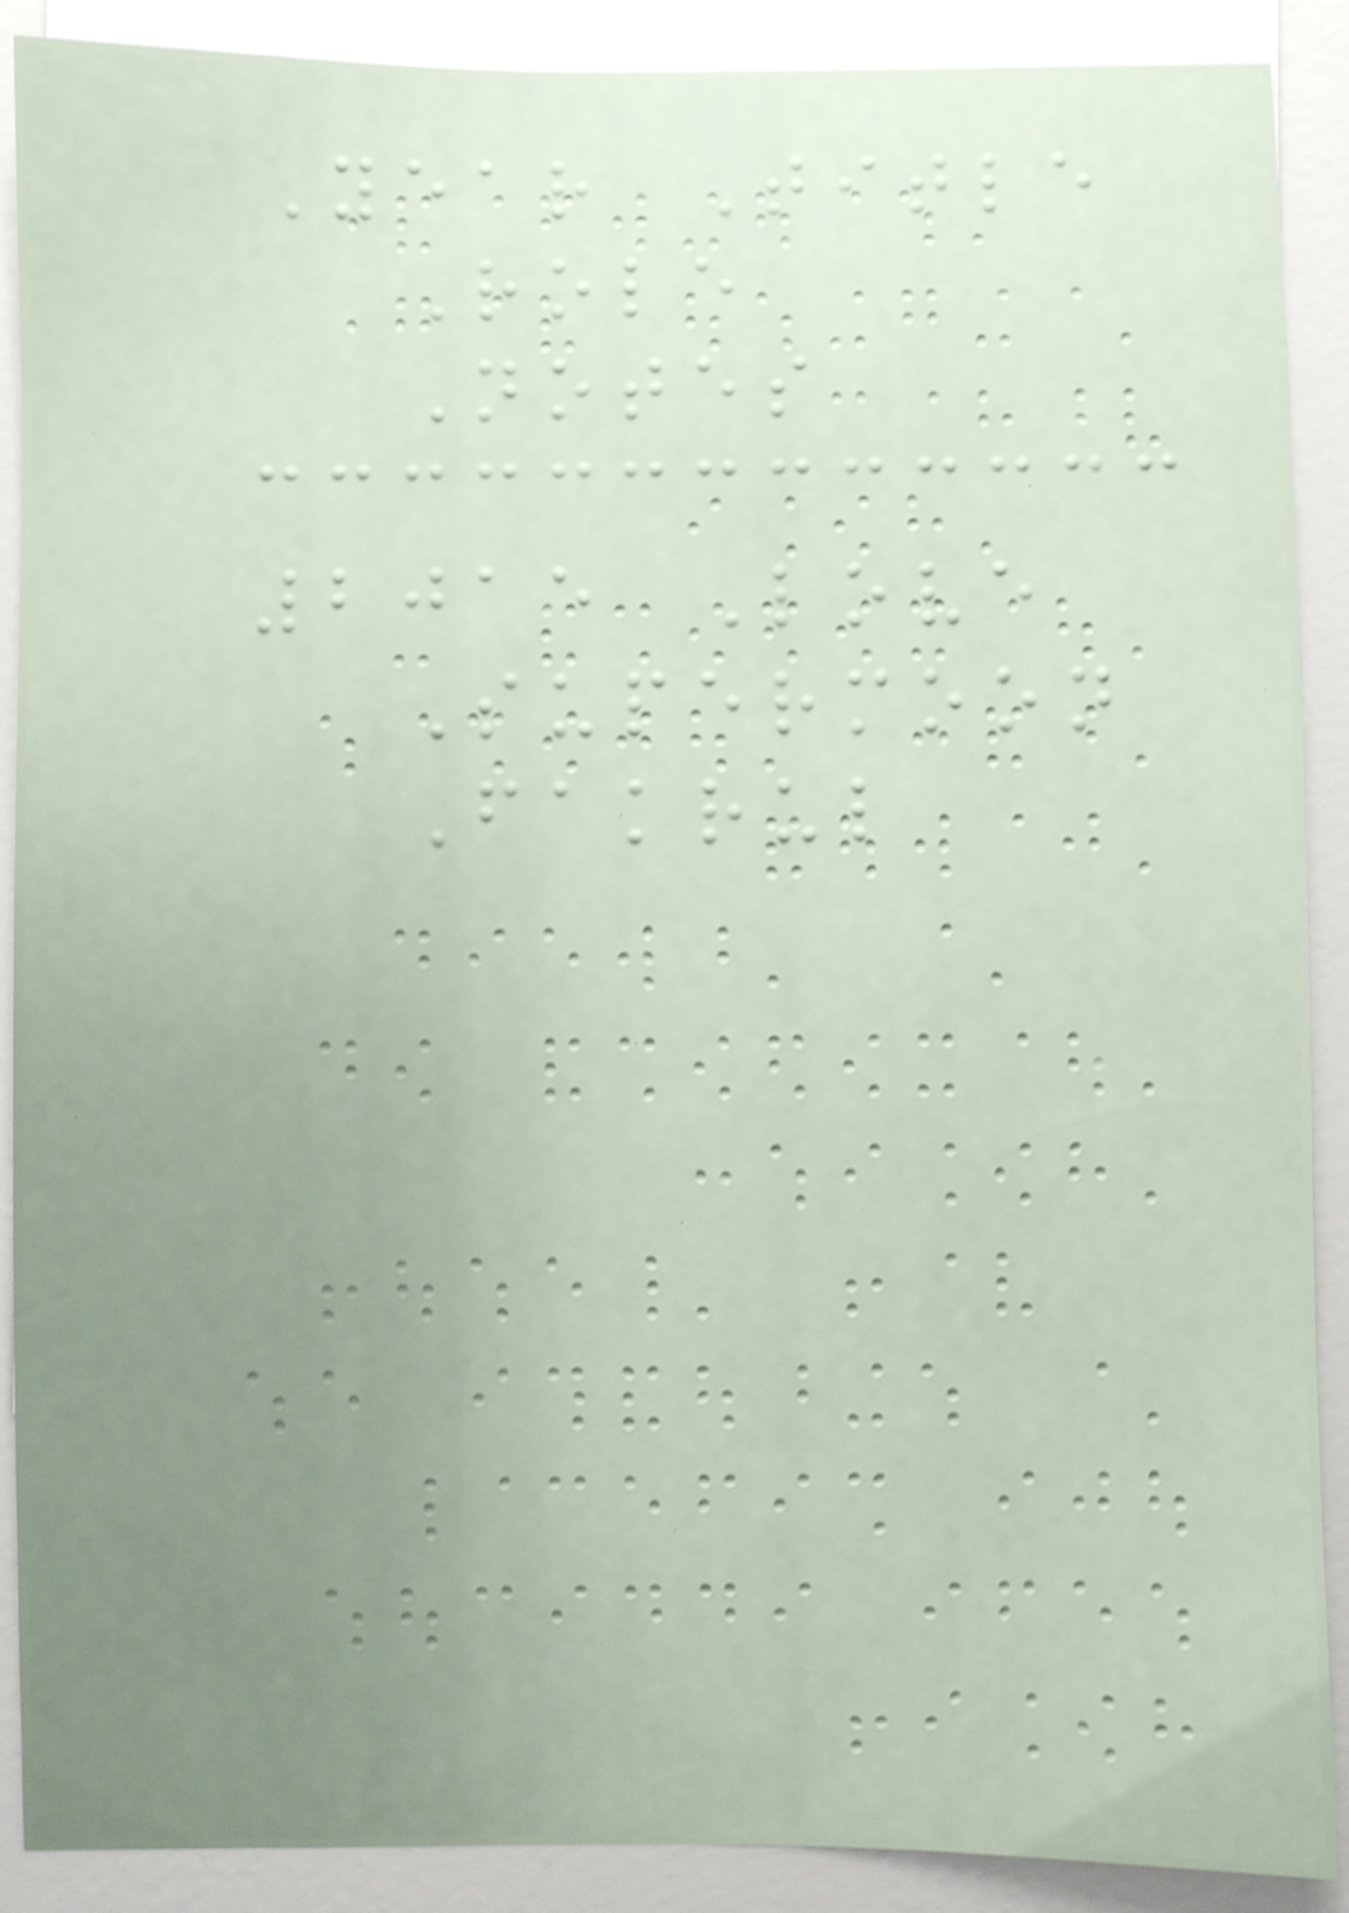Year Title
Role
Notes
2015 Love
Supermoon
Fakrul
